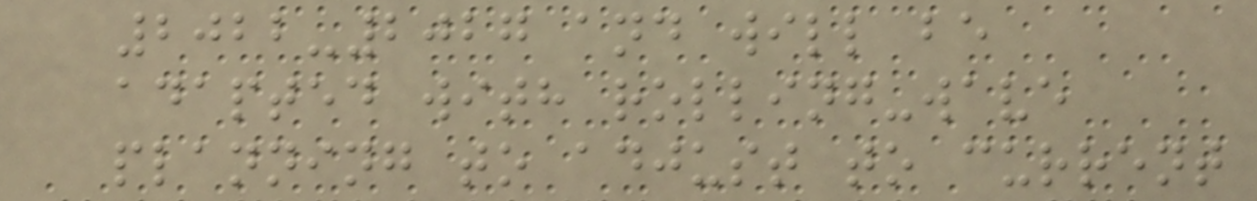2022-2027 and will be
adapted with rolling-wave
planning to adjust to current
